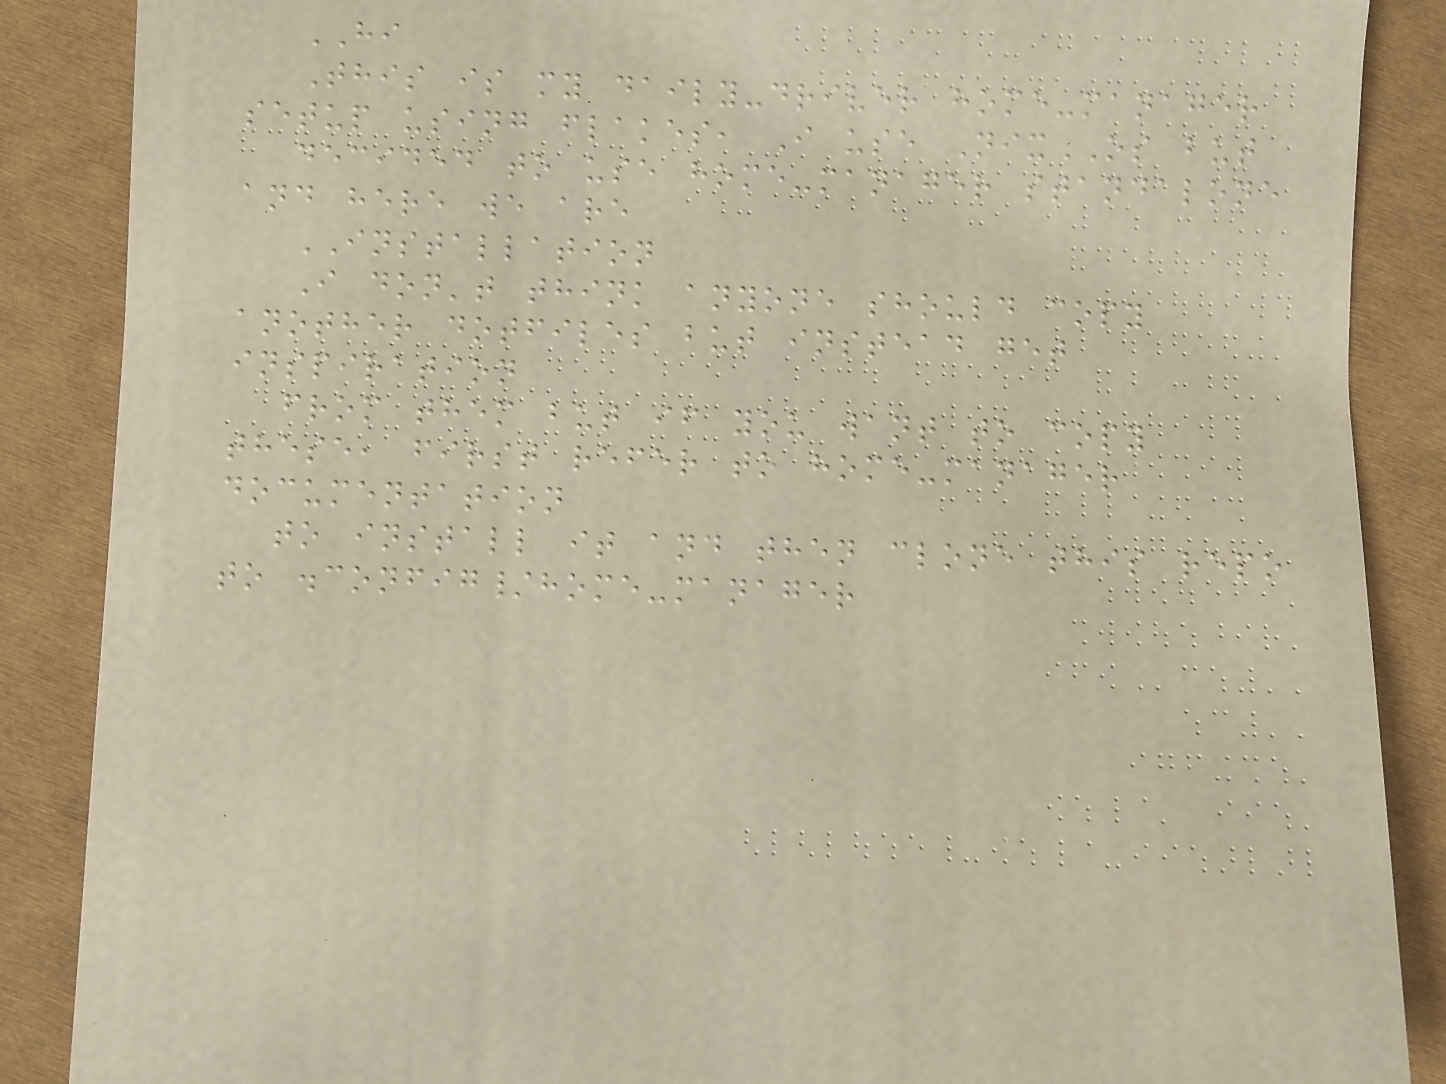HI
This is my daily-driver home-manager
setup using flakes, I use NixOS but
decided to use home-manager standalone
and here we are
INSTALLATION
I don't think anyone should copy
another dotfiles but instead get
inspiration
from them but if you want to copy
these, first refer to home-manager
documentation
to install it and then clone this repo
to .config/home-manager
